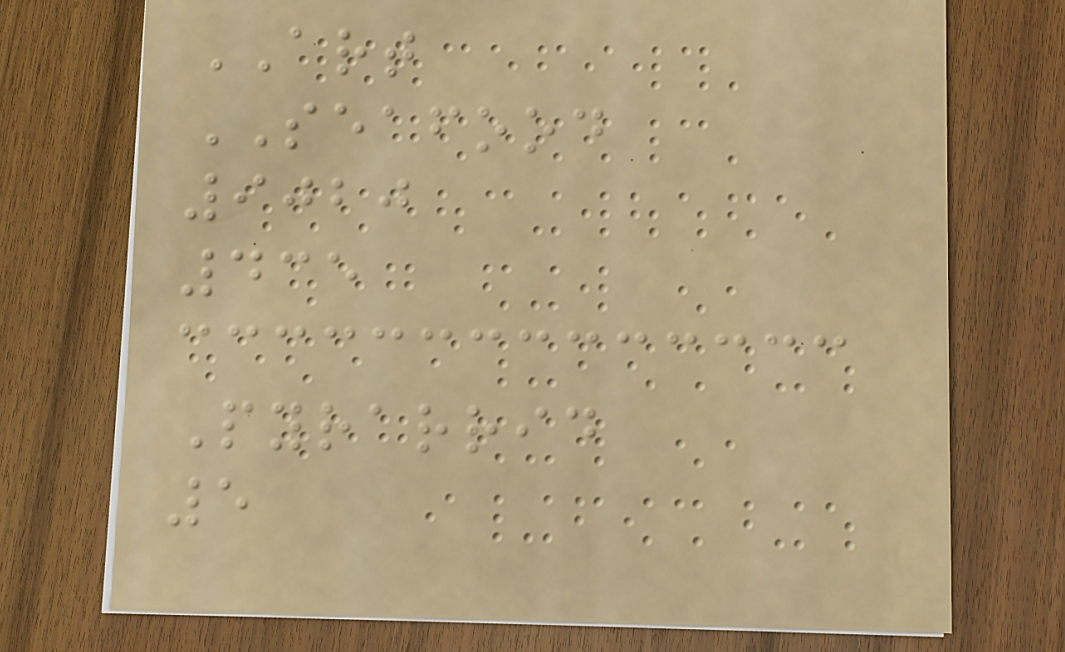ART
SEAFOOD
9020
435
Pyrarrid
5
